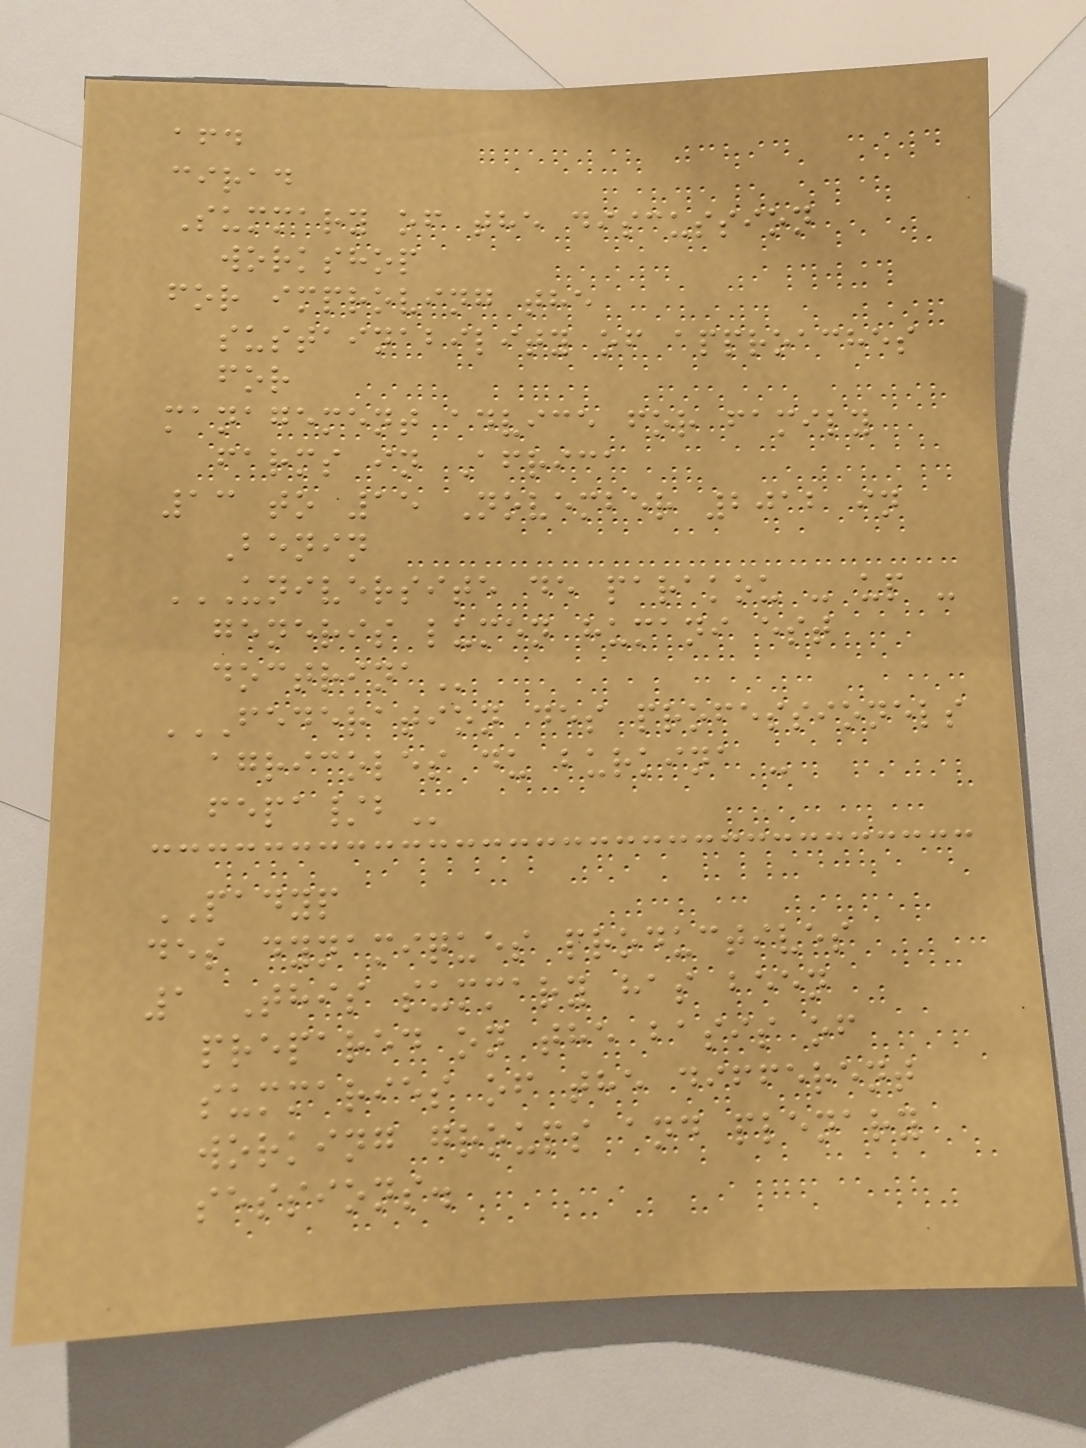afd
cirad
Summary of the discussion
workshop
for improving the
sustainability of approaches
for
management advice for family
farms in Africa
13 to 15 November 2012 in
Benin
UNIVERSITE DE PARAKOU - UP -
GENERIS LUMEN HUMANI EST
DOCTRINA
FEDERATION DES PROFESSIONELS
AGRICOLES DU BURKINA -
FEPA/B
PADYP
des dynamiques productives
1 This summary has been
prepared on the basis of
summaries of the different
working groups and plenary
sessions.
